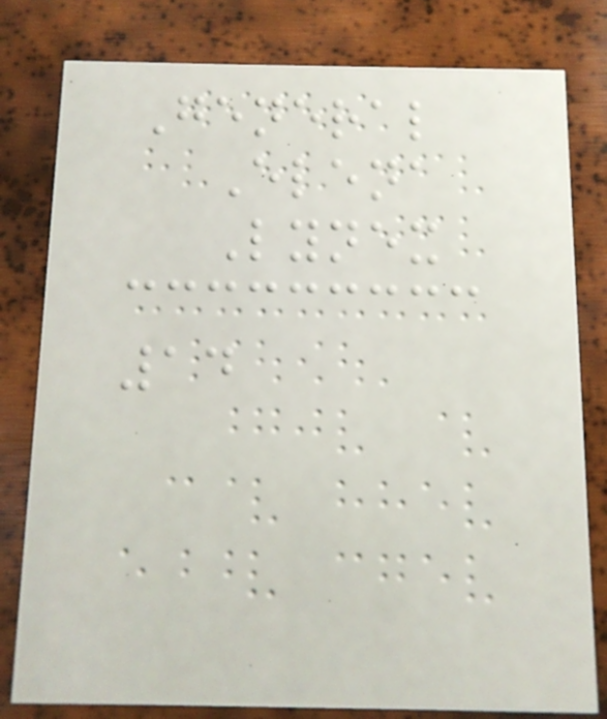General
Elena
Lynex
14
